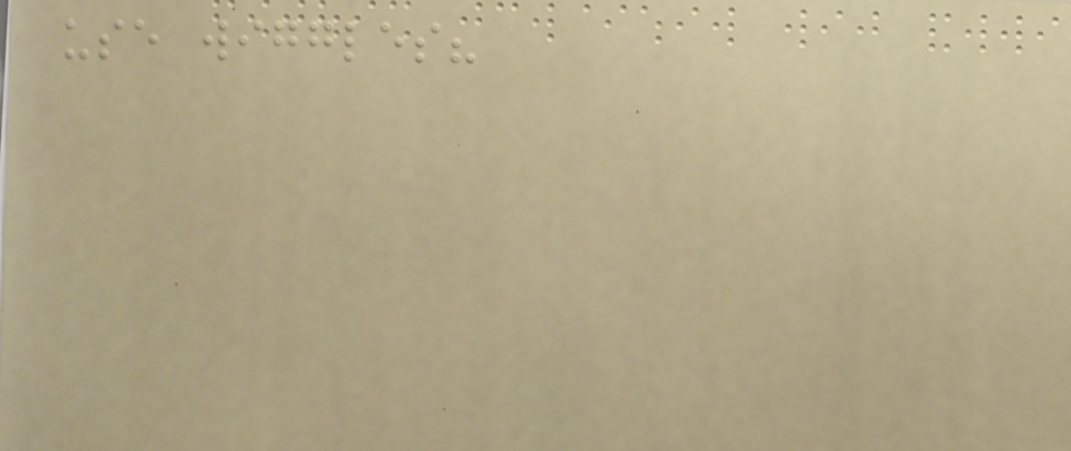use wiggles?
